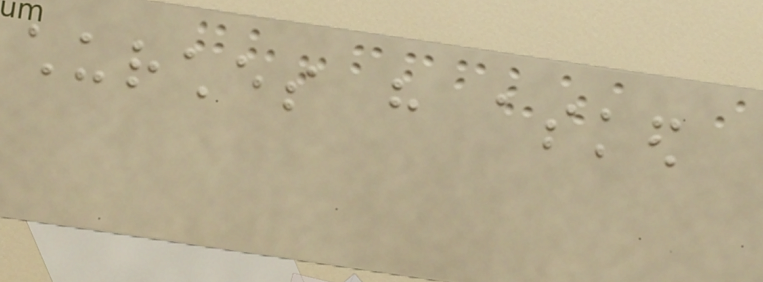churches have asked
